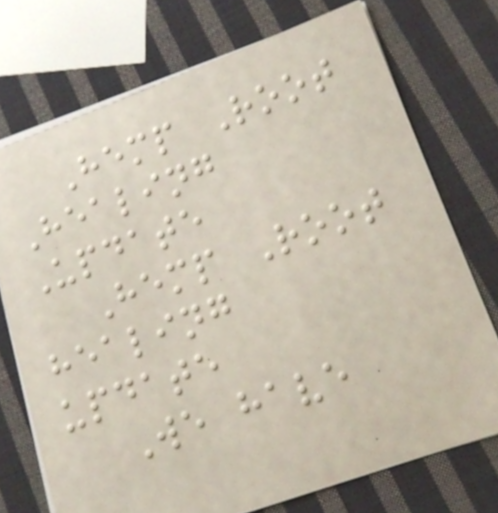Hemp Root
Healing
Update
Hemp Root
healing
update
We have
